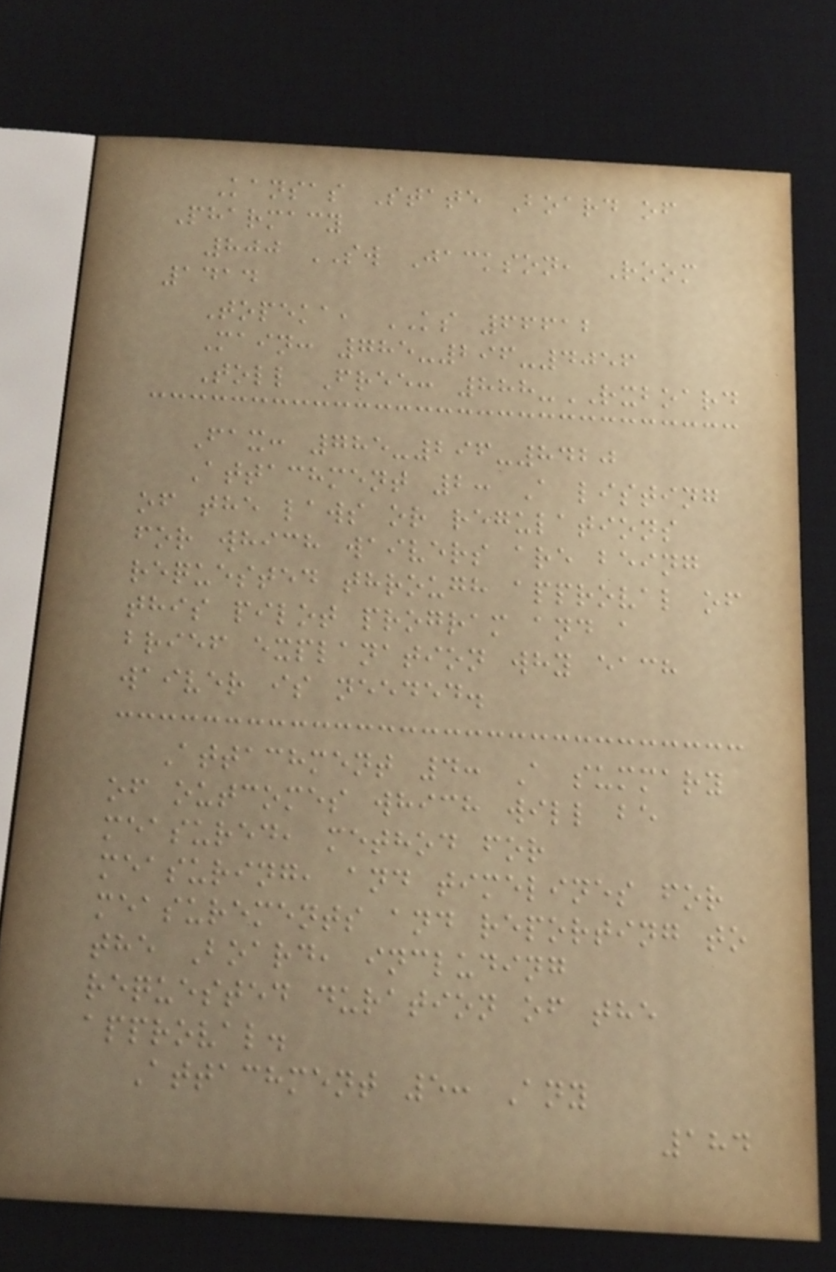Kansas State Board of
Pharmacy
800 SW Jackson, Room
1414
Topeka, KS 66612
Main: 785-296-4056
Toll Free: 888-RXBOARD
Fax: 785-296-8420
Attachment 2: A listing
of the laws or regulations
for which waivers are being
requested through approval of
this pilot program and a
brief explanation why each
waiver is needed.
Attachment 4: A summary
of outcomes which will be
measured, method for
measuring, and timelines for
measurements and reporting to
the Board, including
requested duration of the
approval.
Attachment 5: Any
184
